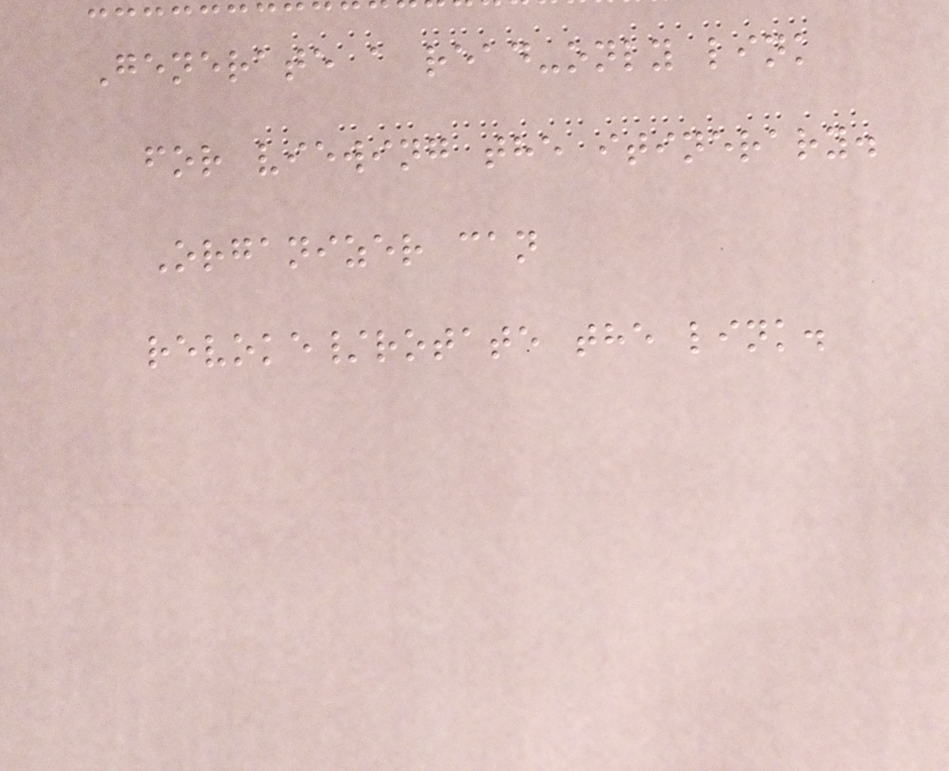Generate a read-only link
for viewing the itinerary.
Organizer can
revoke/rotate the link.
